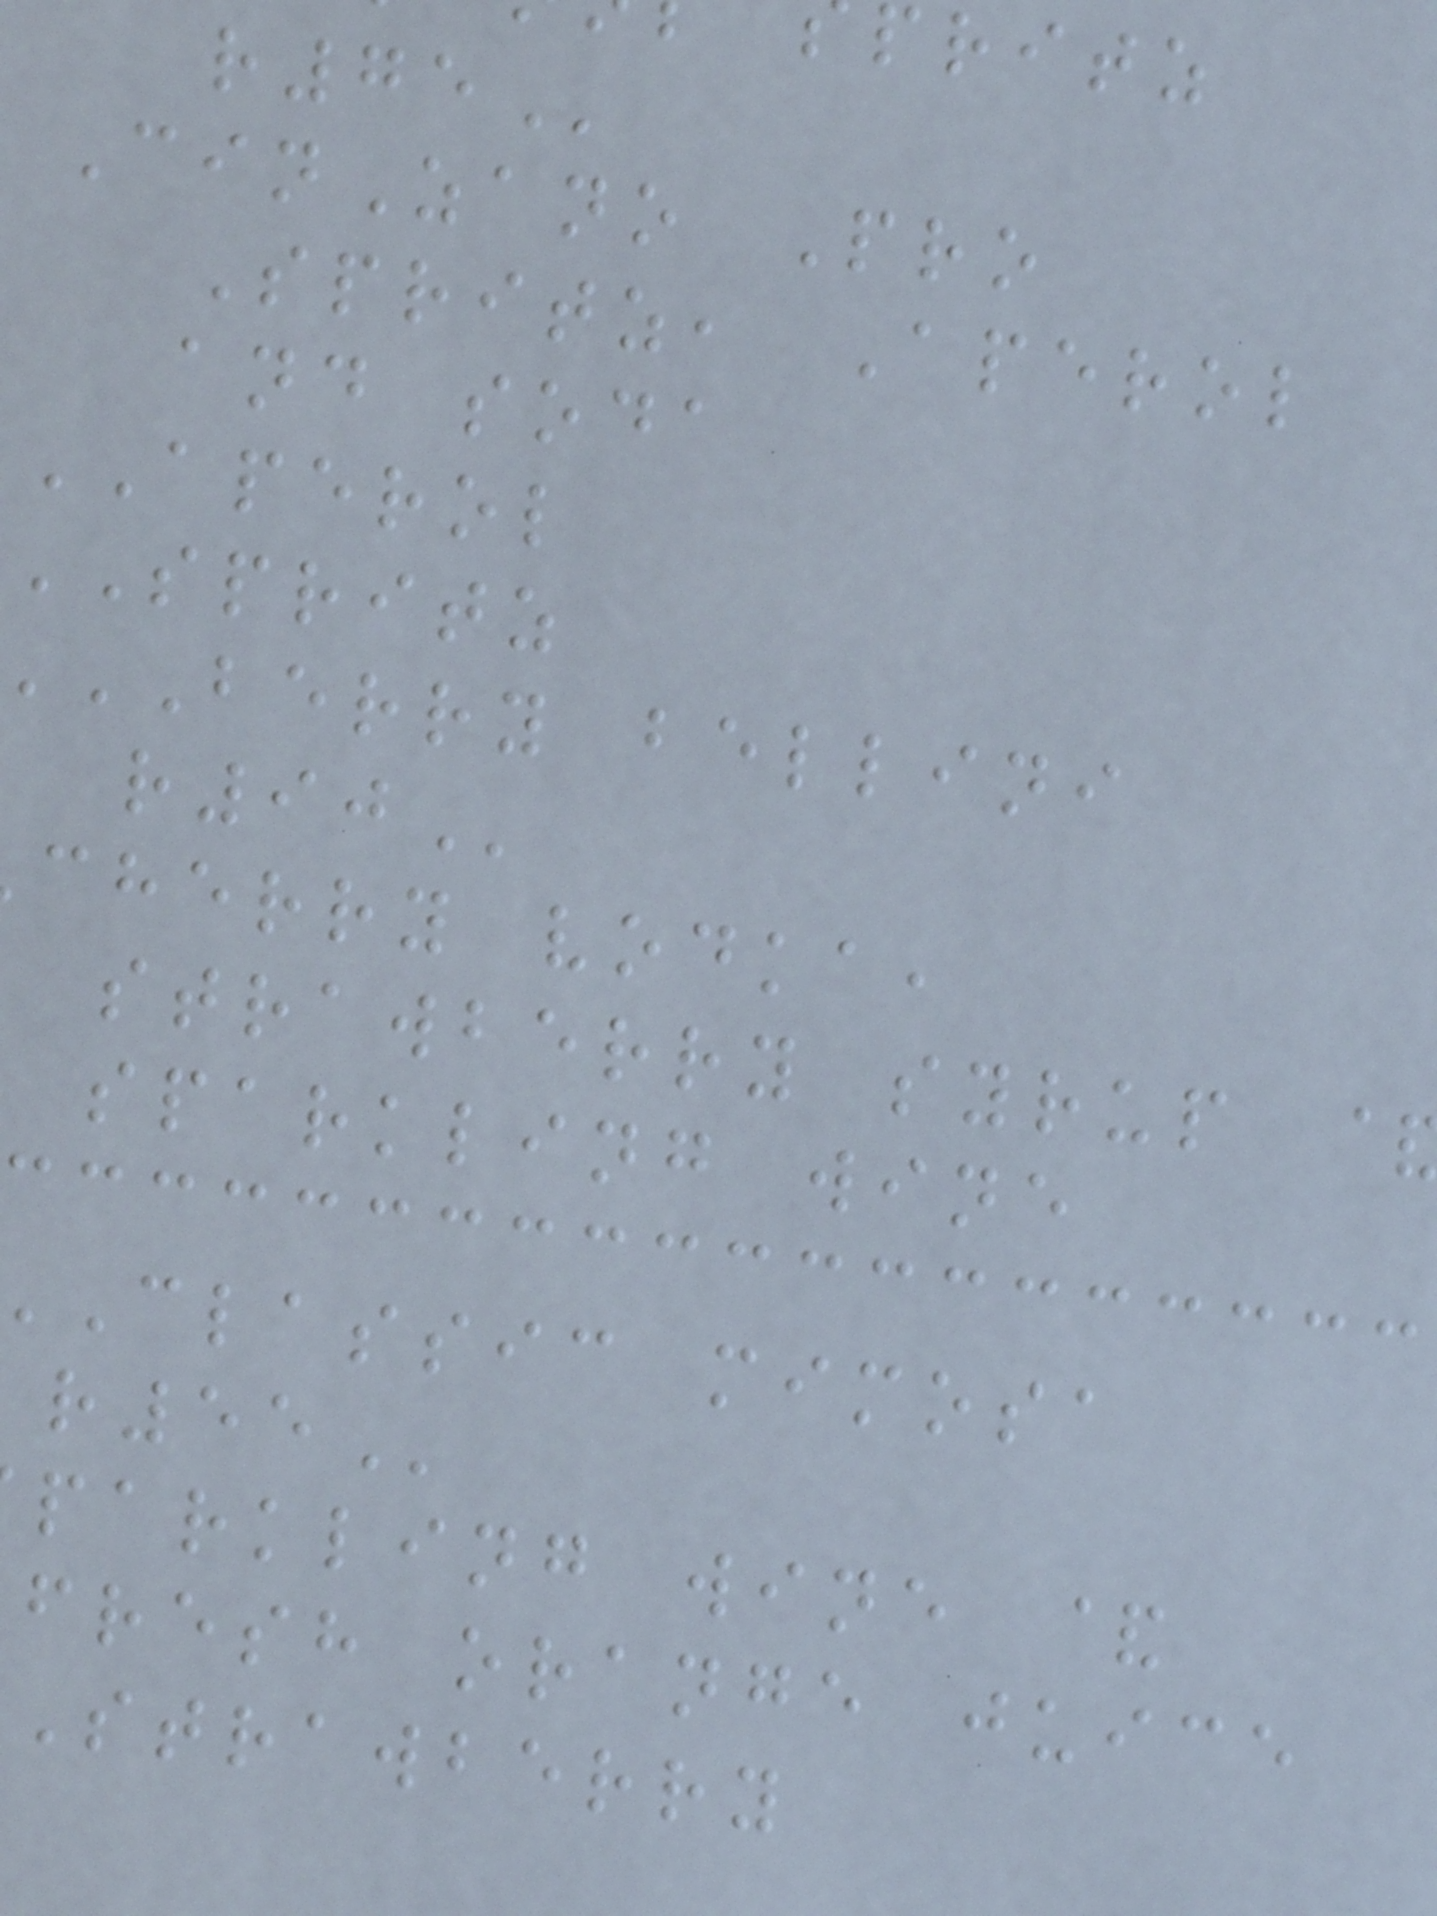ritz
CinZano Pro
Spritz, Aperol
and soda
APEROL
SPRITZ
BERRY bellini
cherry vodka,
strawberry syrup
sparkling wine
classic mimosa
parkling wine &
fresh orange juice
strawberry
